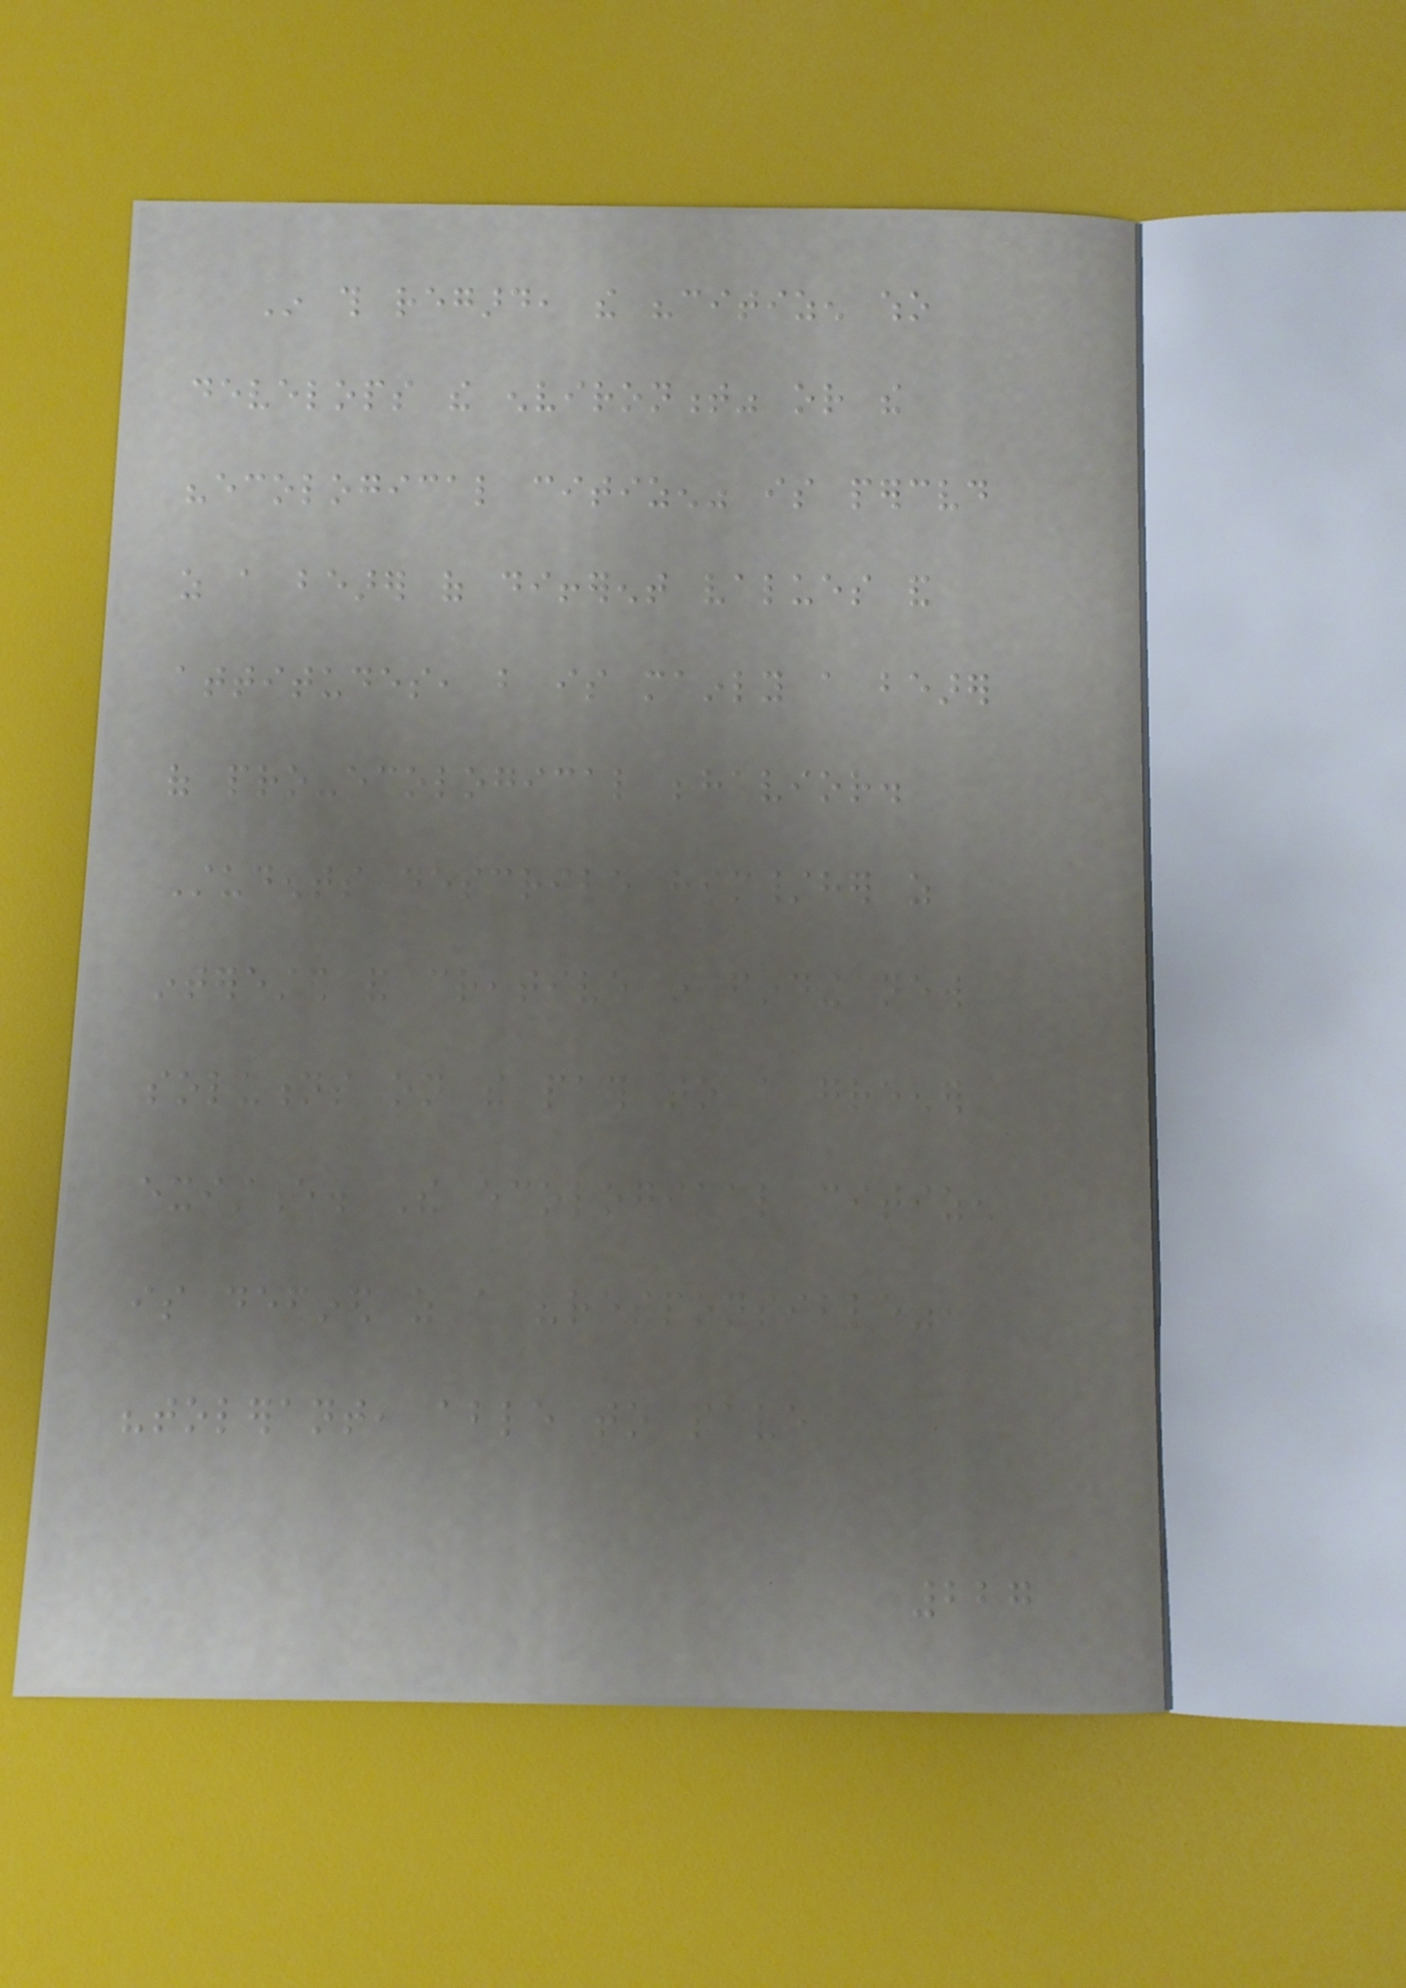In this regard, the "citizen who
develops the environment" or the
"ecological citizen" is perceived
as a bearer of different values and
attitudes, but is mainly a bearer
of pro-ecological behavior.
Students describe him/her as
interested and creative in finding new
solutions on the path to a greener
existence. The ecological citizen
is defined as a "responsible",
"tolerant, able to save
227
